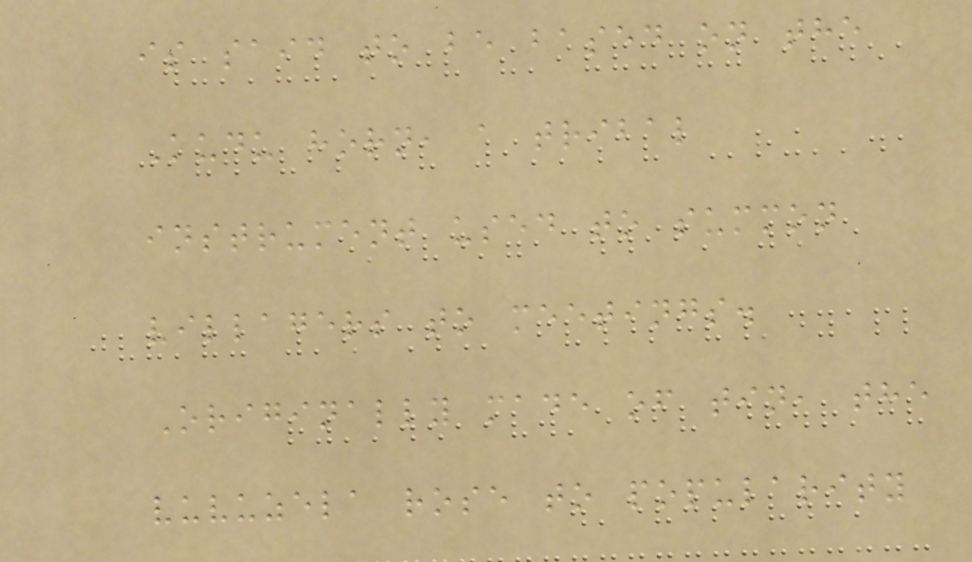is said to be based on the
Kudu horn, a tribal
instrument used to summon
villagers to meetings.
Originally made of tin, the
vuvuzela rose to popularity
